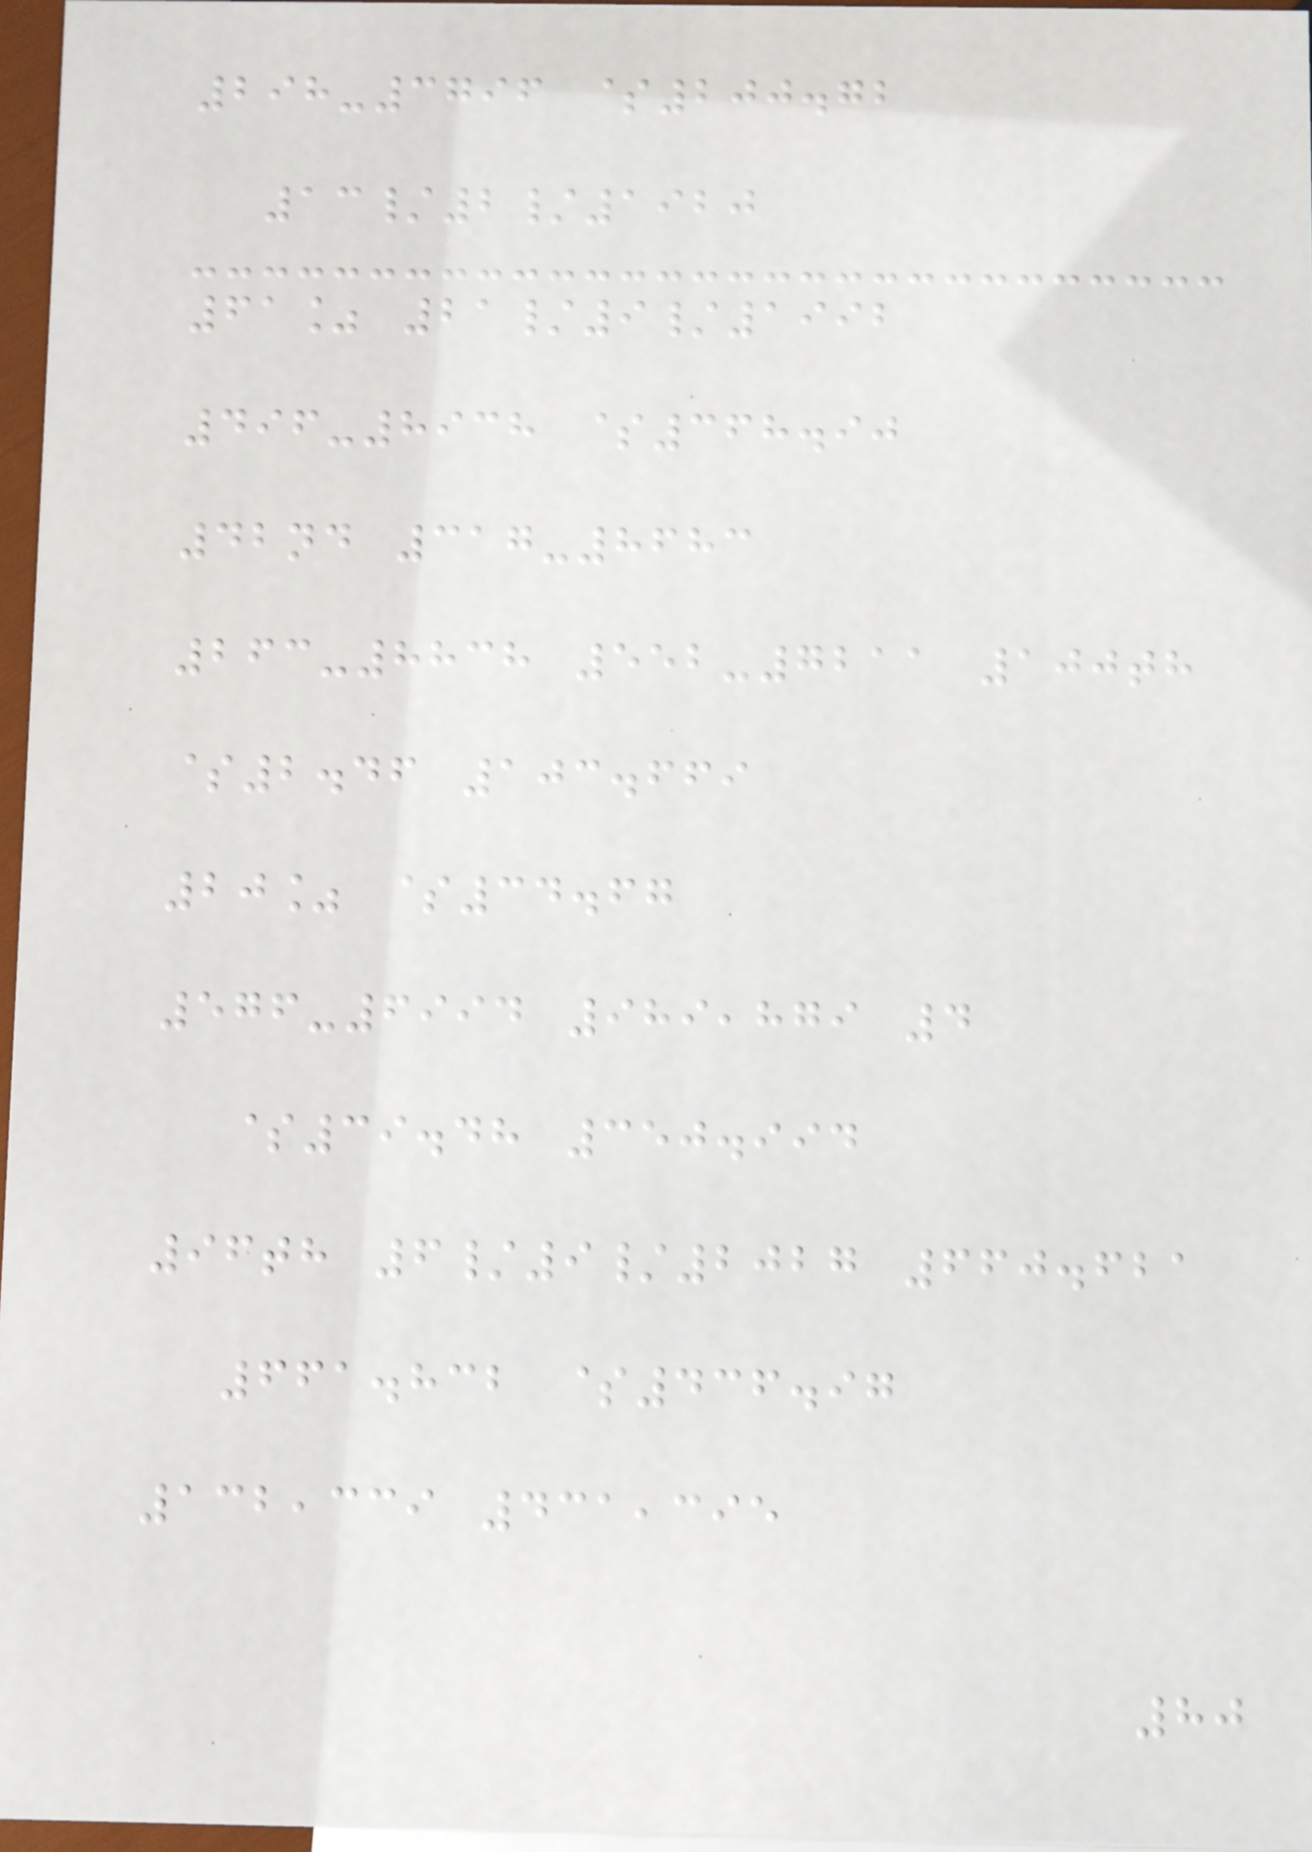298-3796 $200.72
13/2/1920
61% 21/9/1992
496-8938 $368.90
42nd 317-8683
263-8838 552-7211 100th
$2.46 103.669
20% $34.67
576-6994 989,879 4
$39.48 350.994
96th 6/9/2027 660.621
661.832 $436.97
132,339 431,395
80
